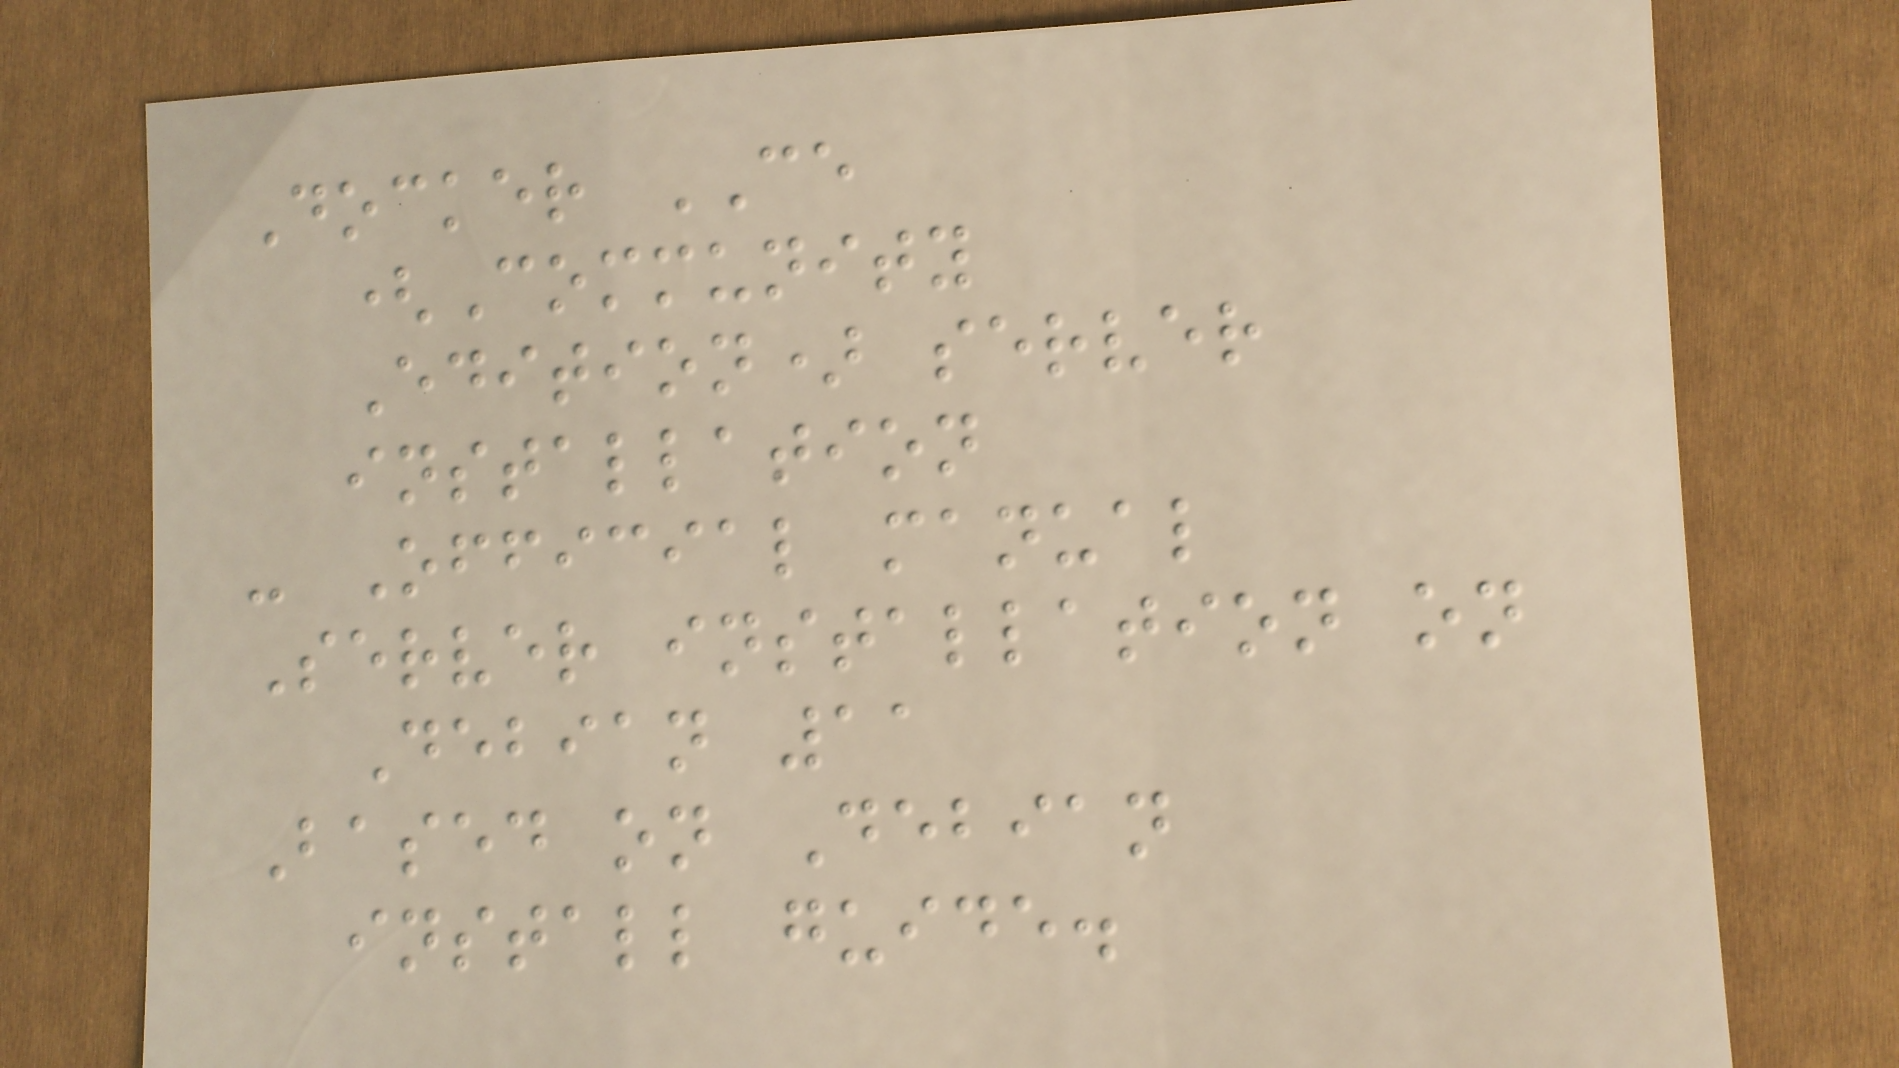Docker CE
(Community
Edition) server
installation
- Official manual
Server installation on
Debian 11
Based on Debian
install guide.
